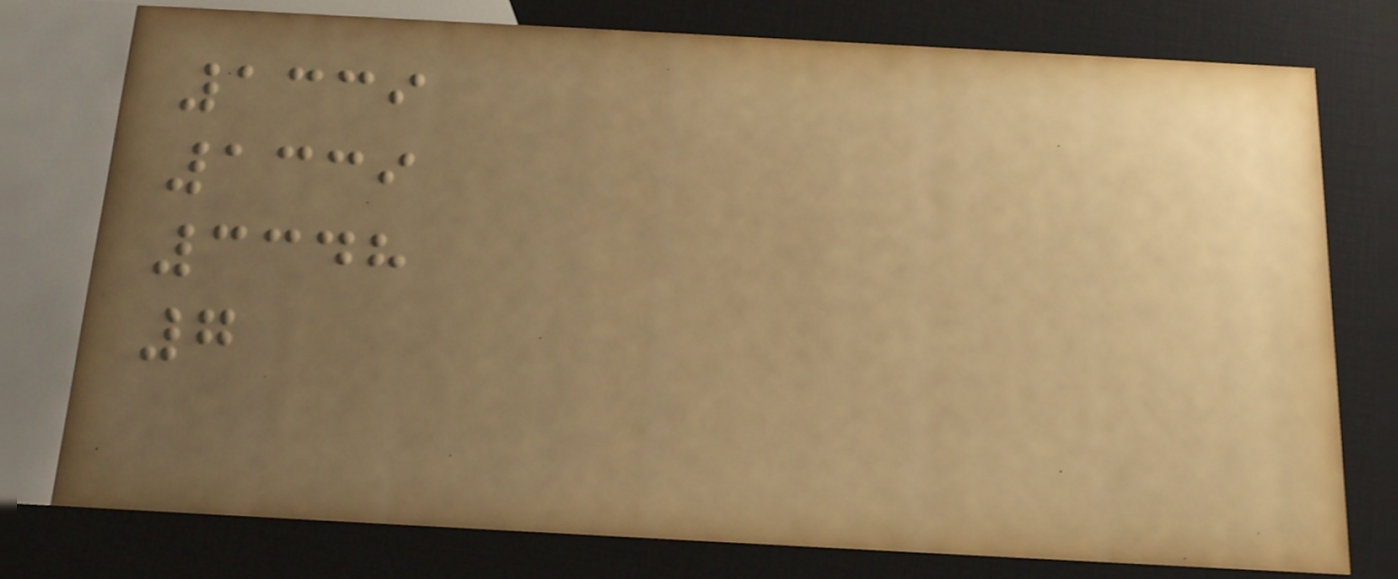1339
1339
3348
7
